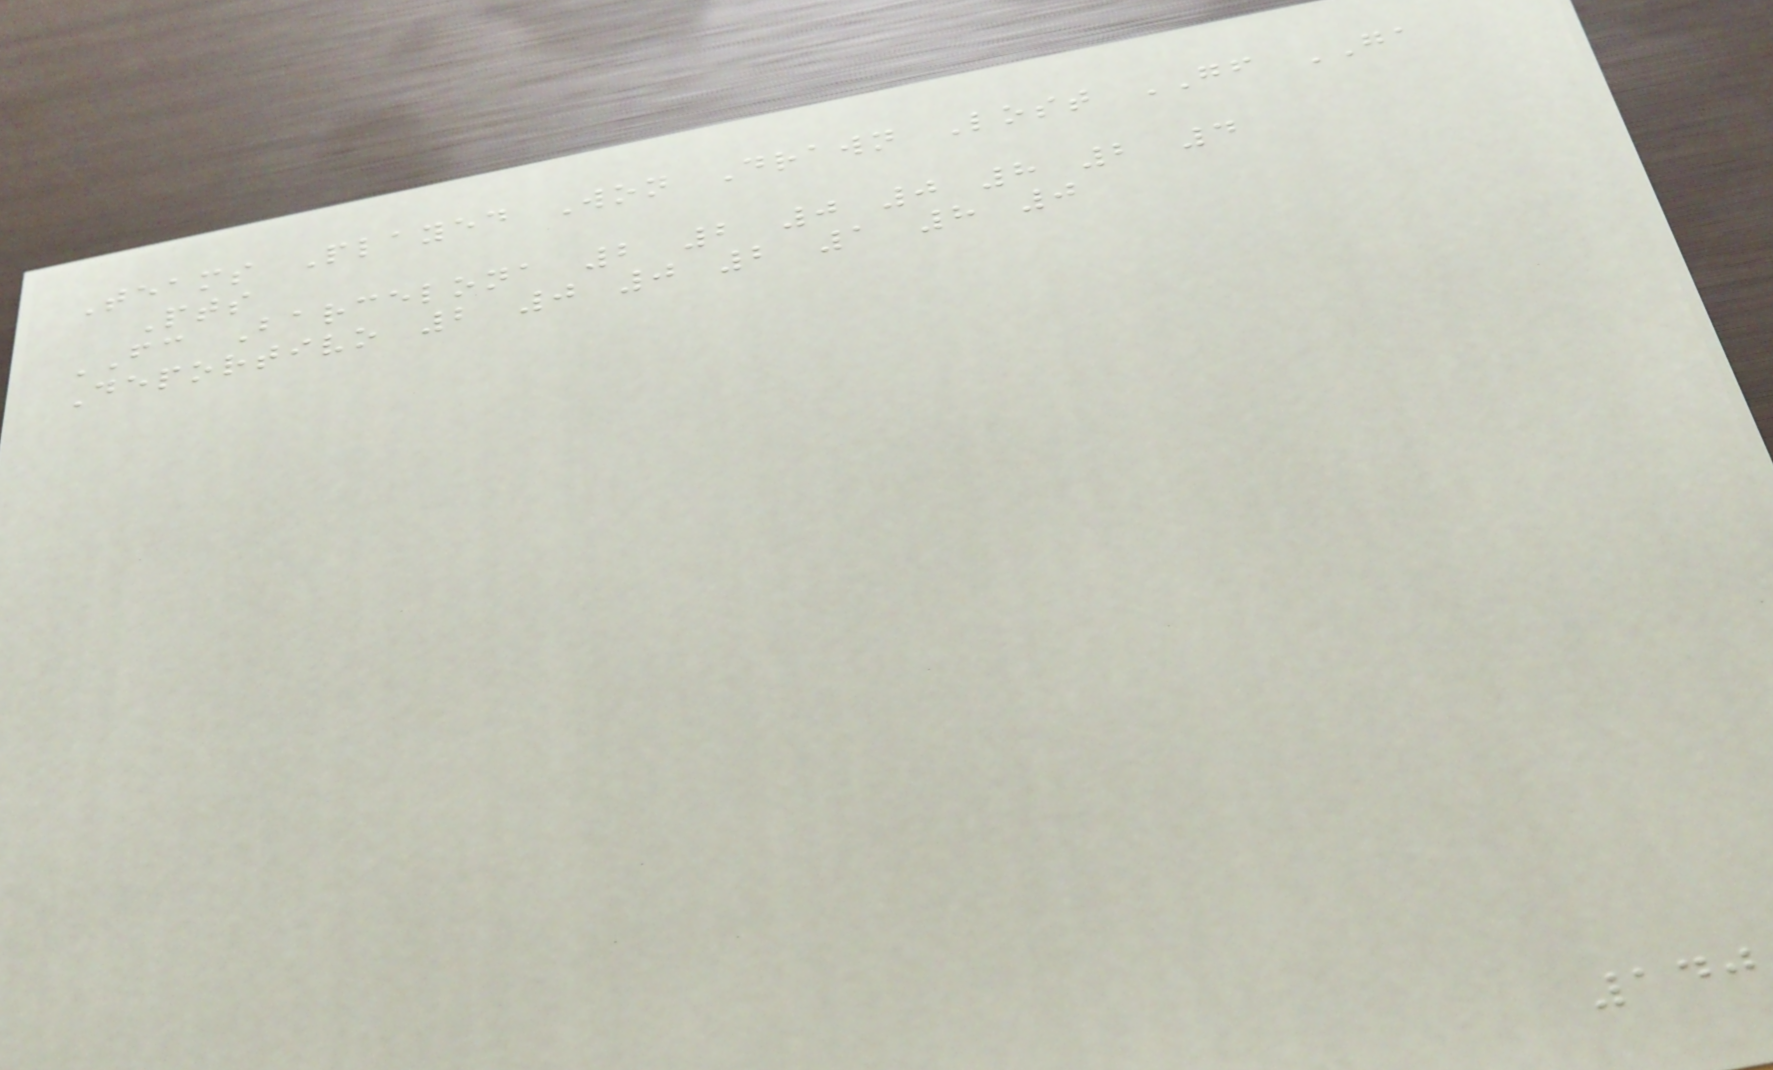Teams Played Won Drawn Lost GF GA
Pts
FC Barcelona 2 2 0 0 8 2 4
Deportivo 2 0 0 2 1 8 0
140
